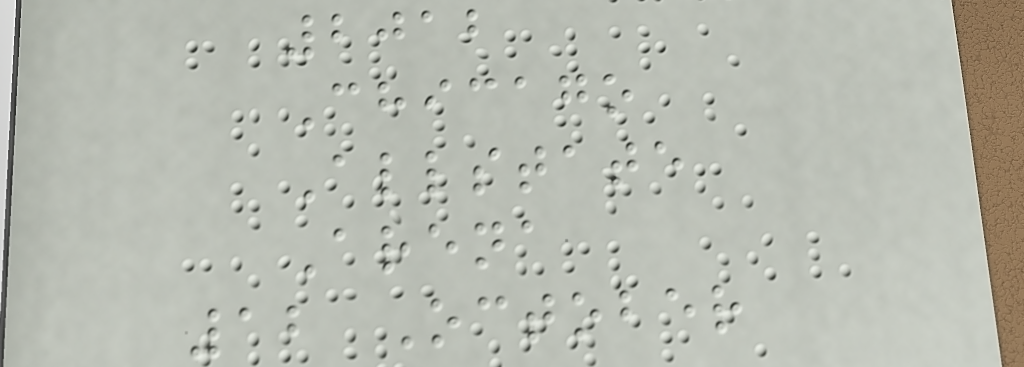2012
Chicago
Allstate
Arena
12 October
